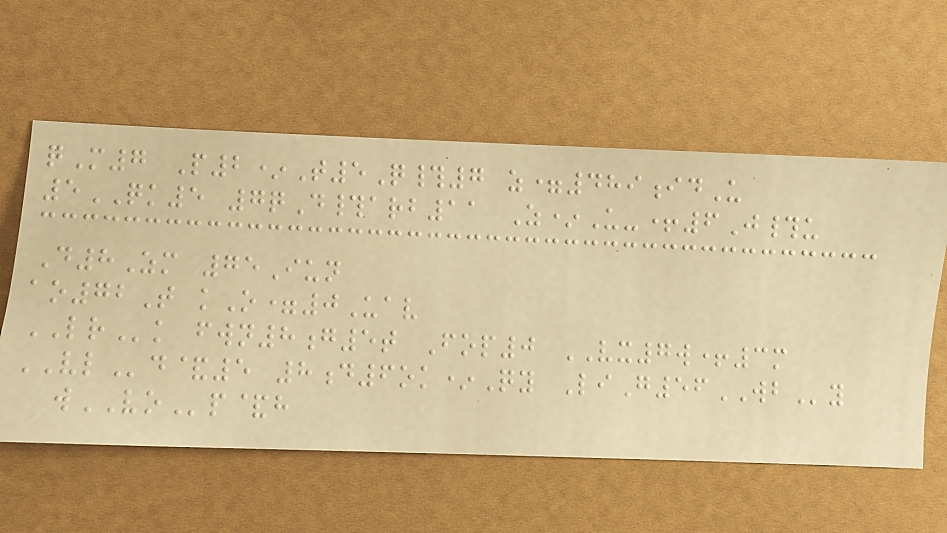qM7 P2*T5Q#7 z=489idU
5QK5 7qD#arb11 Z*U-+6J#u
D8Zm 75Iun
ao72T kO=0Uav
LRk fwn8g5t Fop0 VX7w+3m
VLd&5 8d6ok*Qy LiG56WBy
wVOp&h
